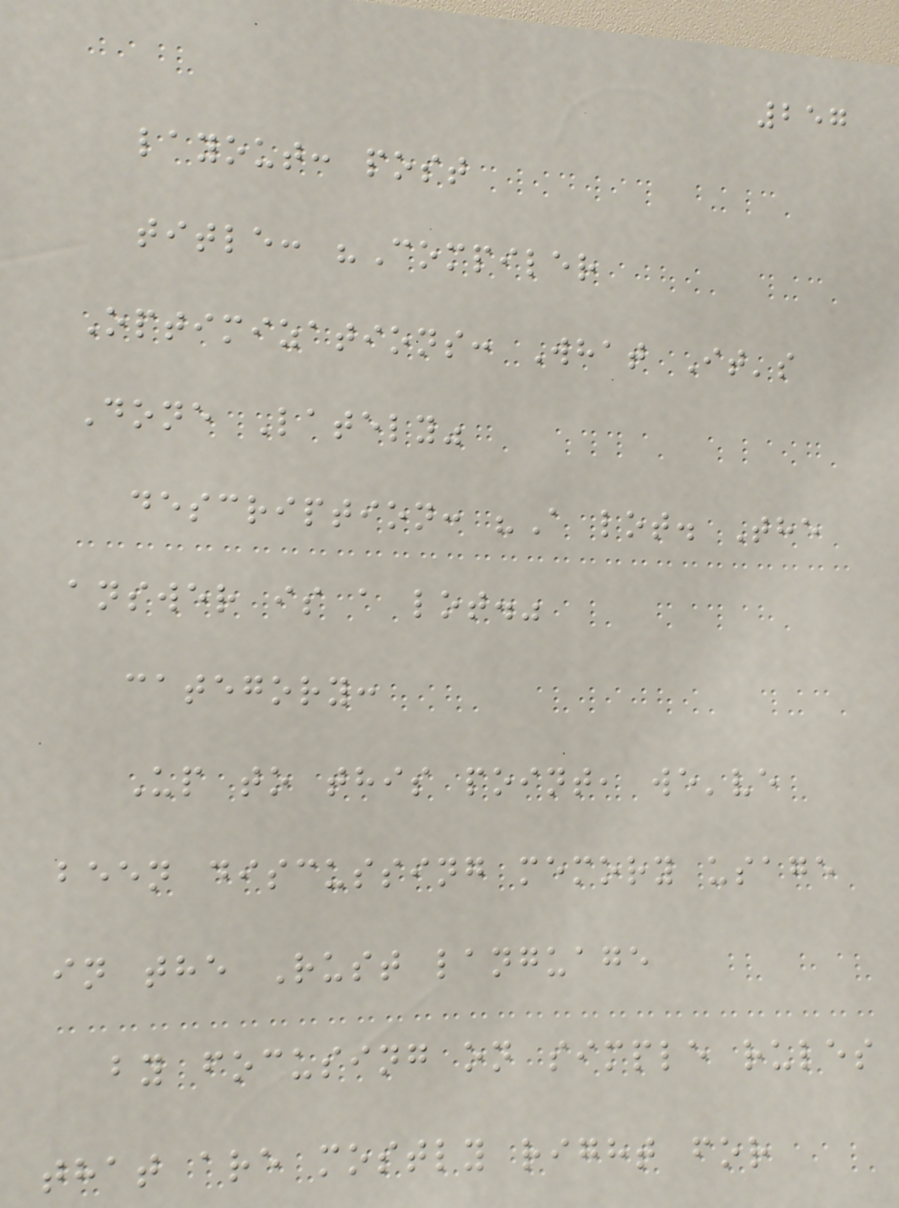257
layout: post
title: "Compiler
Optimizations: What It's
Done Lately"
description: "A lot. The
answer is a lot."
category:
Up to this point, we've
been discussing memory usage
in the Rust language
by focusing on simple rules
that are mostly right for
